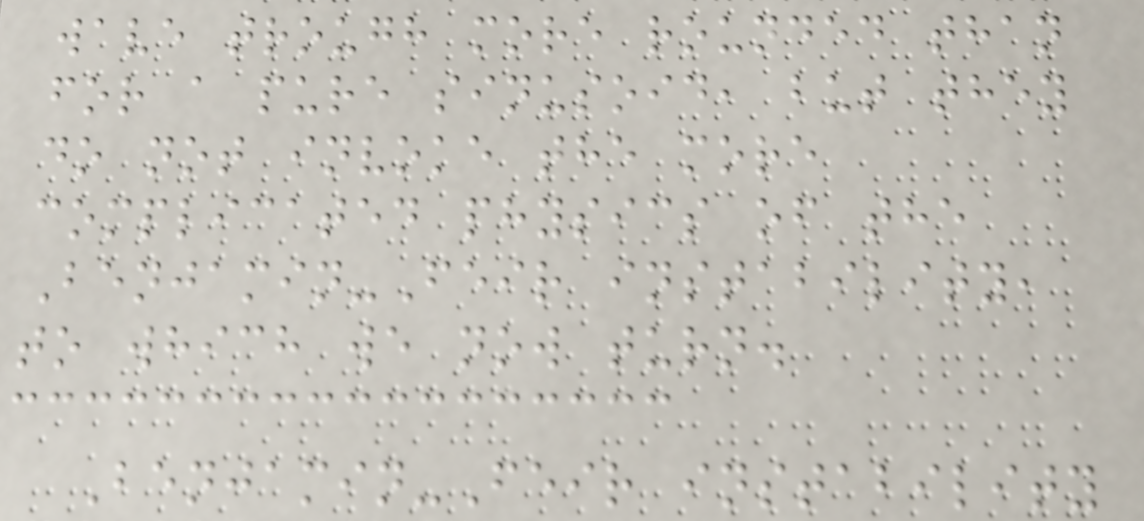wave trough more rounded than
for a pure sinusoid, but they
do not invoke the more
complicated physics of the
Benjamin-Feir instability,
to which we now turn.
Benjamin-Feir instability
